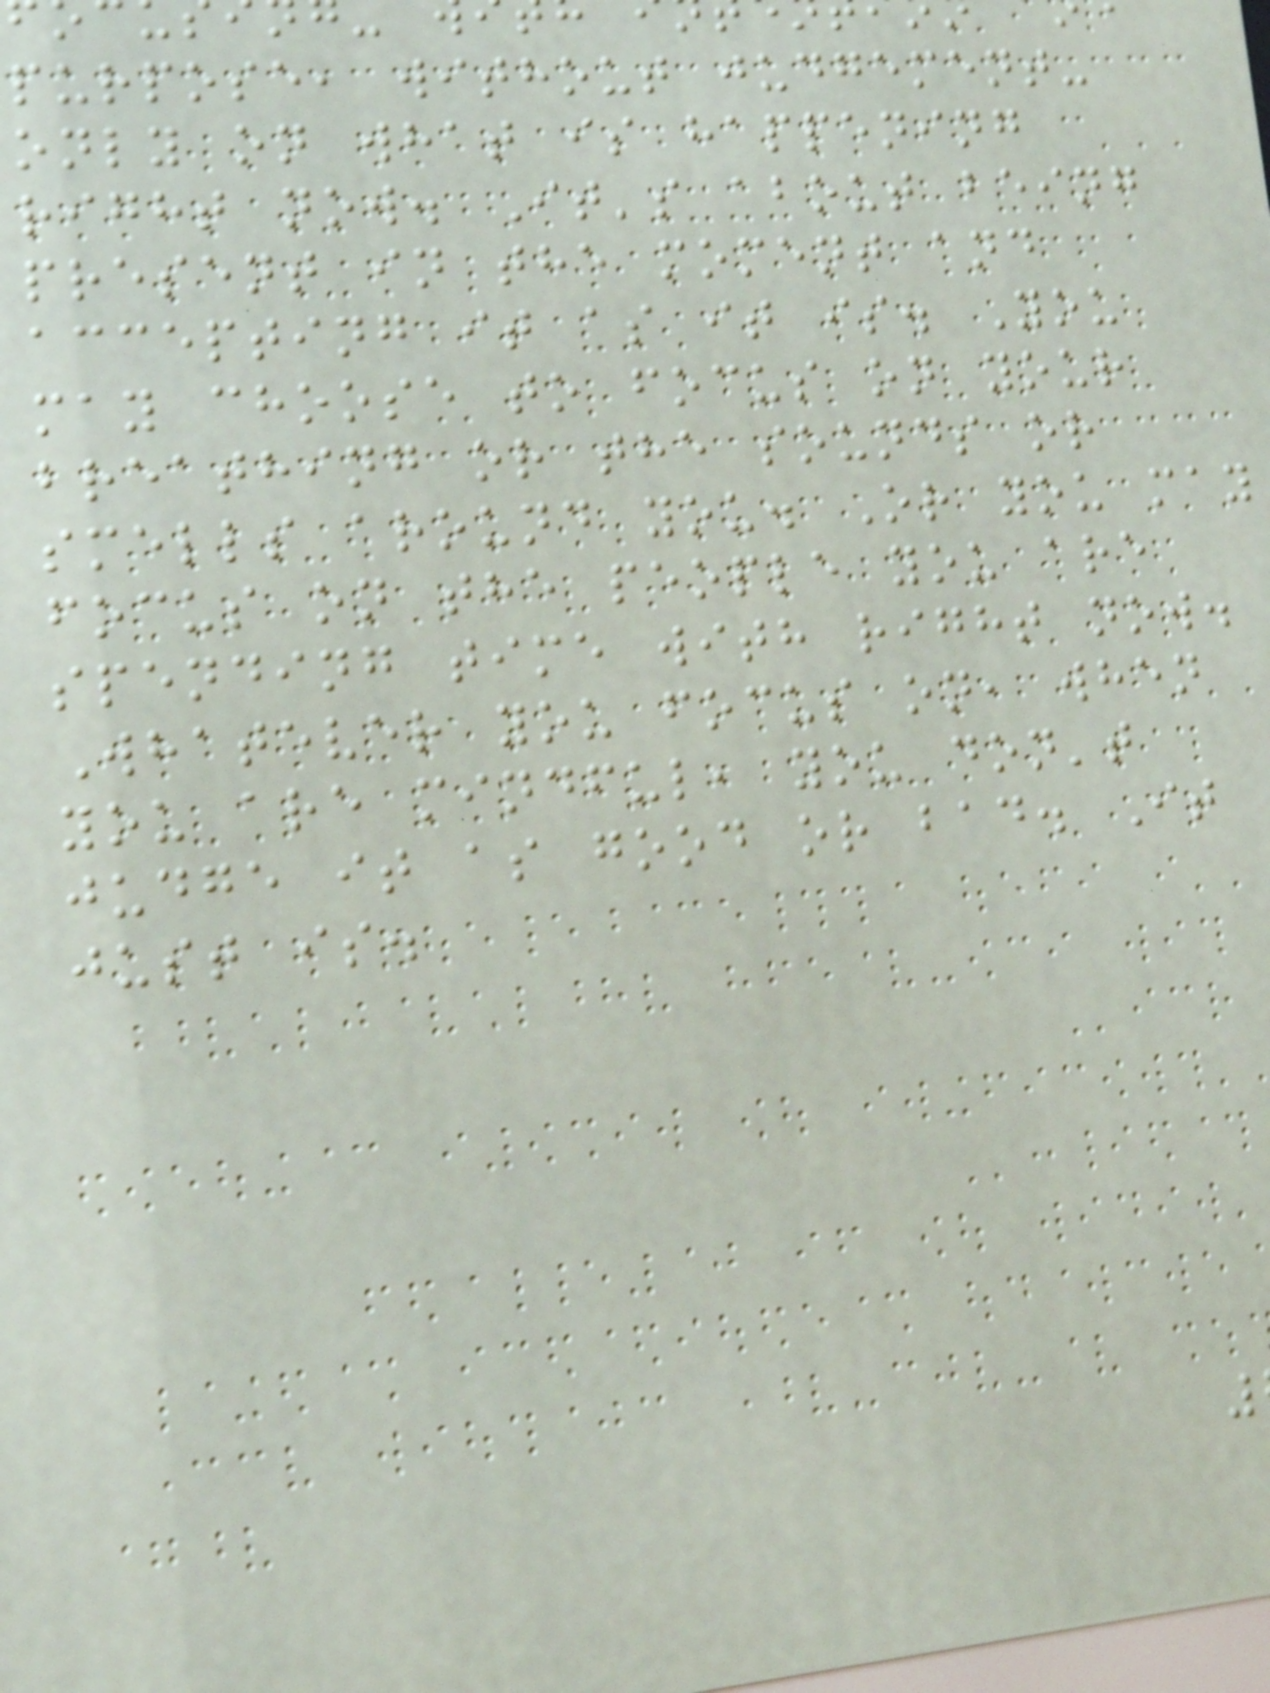purpose, without judgement-
only on what is happening
right now. It's about being
present in the moment and
accepting it as it is. You
may choose to focus on your
breathing or the sounds or
smells around you. Or you may
focus on the people you are
spending time with right now.
Whatever you focus on, when
you are mindful, you don't
judge it as good or bad. It
just is.
